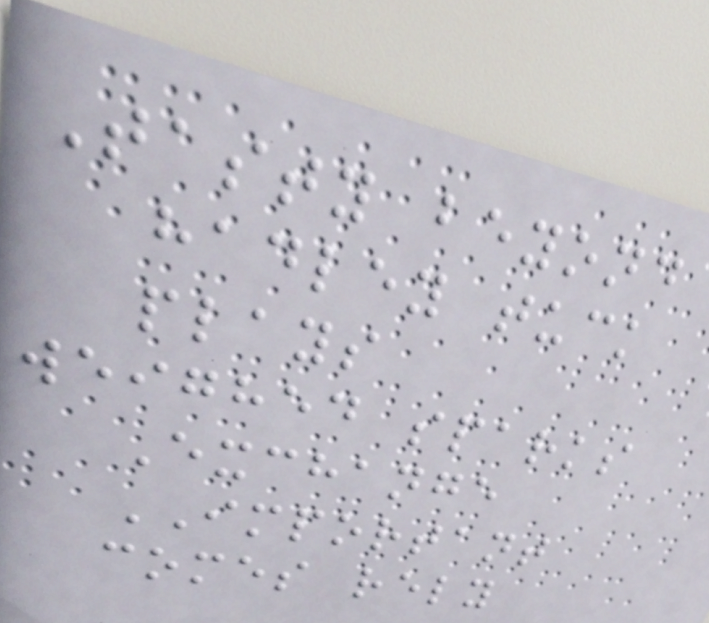Tasty beyond
hadley tuck
plays
weighed sparks
Exchange
IMPORTANT
comes rely
